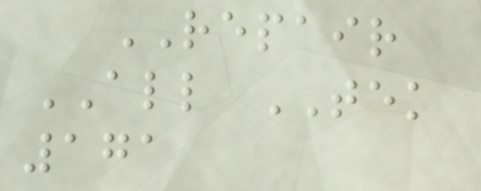REPAIR
ALL TEK
171
